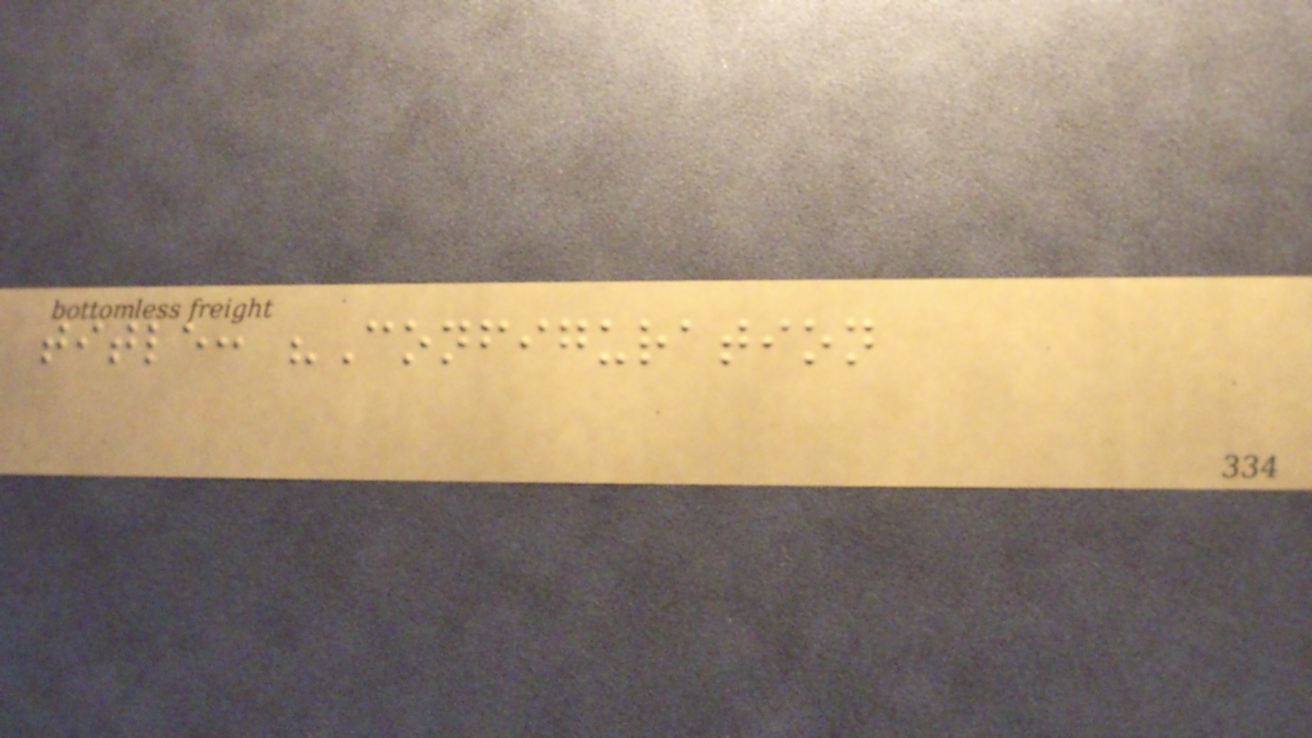title: "Configuration
